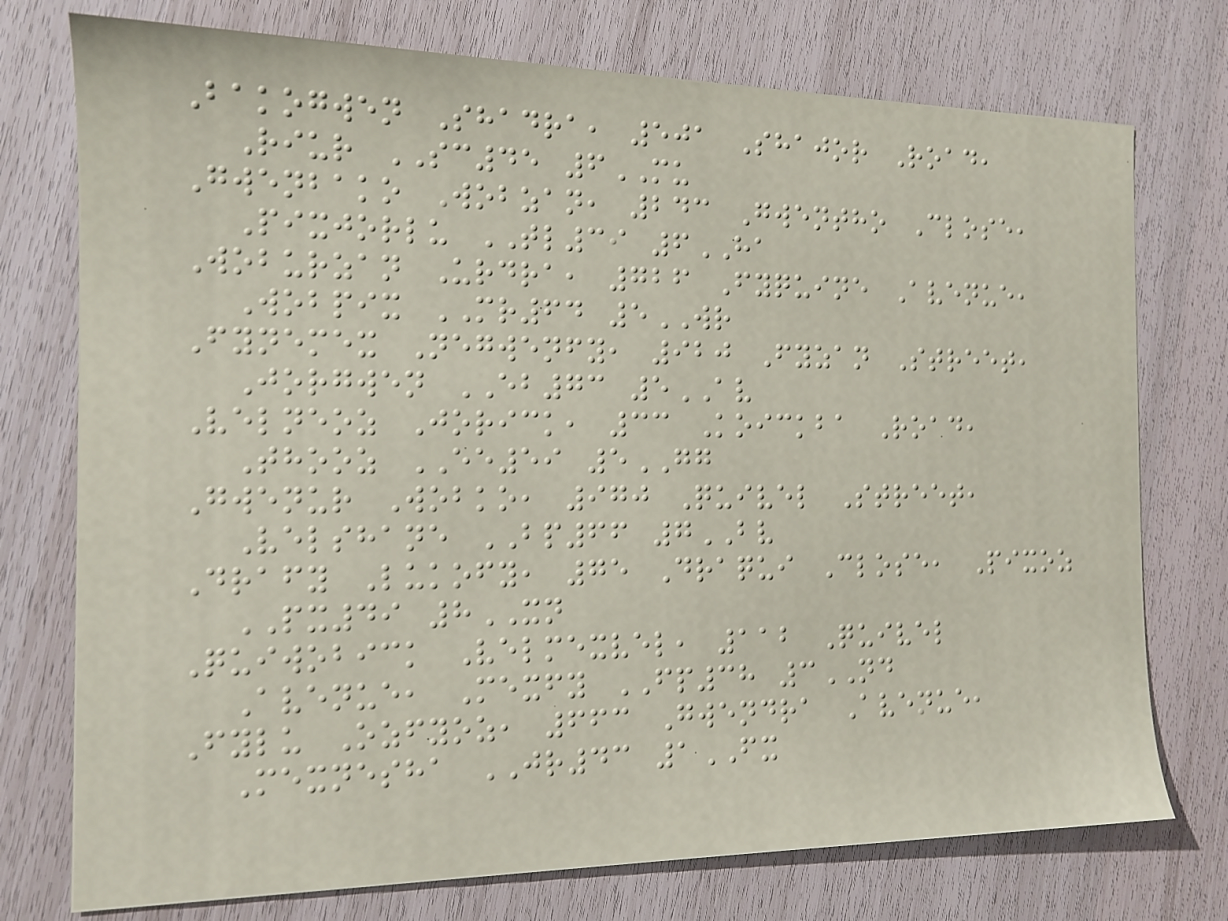Bakogwen Shadra, 501 Shajor Road,
Riur SC45 6MU
Gwenbako Wobzan, 243 Gwentho Close,
Pixjorlu TL39 6HA
Woburzan Urdra, 726 Fyquine Avenue,
Wobpix MR64 5WR
Fynemex Negwenfy, 920 Fyzan Street,
Jorgwen EB73 5AV
Velneoz Jorick, 33 Koickba Road,
Thooz EE59 5GG
Gwenur Wobko, 970 Quivel Street,
Velshane BP66 7BV
Drafy Lukofy, 75 Draqui Close, Pixoz
PX49 8XN
Quiwobick Velmexvel, 112 Quivel
Avenue, Mexfy FP38 3ND
Fylu Ozfyoz, 663 Gwendra Avenue,
Mexnesha JR43 1FX
